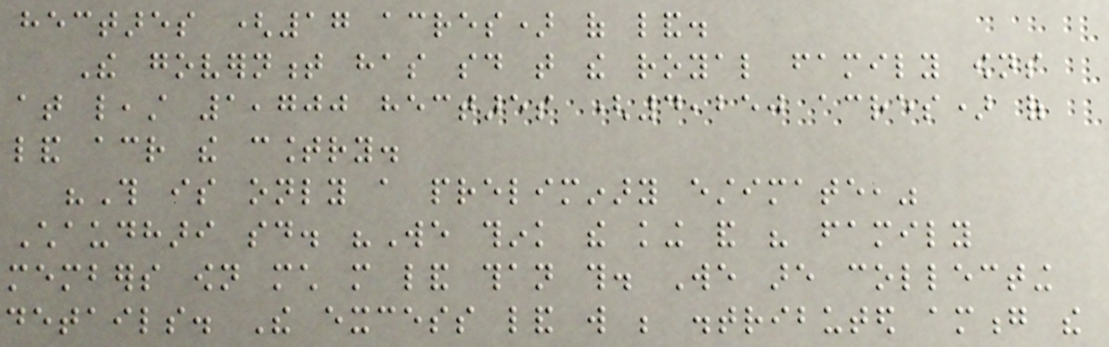hectares (17 acres) of land.
The government has said that the royal family owns
at least 1,700 hectares (4,250 acres) of
land across the country.
"This is only a preliminary estimate,"
Chaudhari said. "We think the king and his family
members own much more land than this. We are collecting
details. The excess land will be distributed among the
